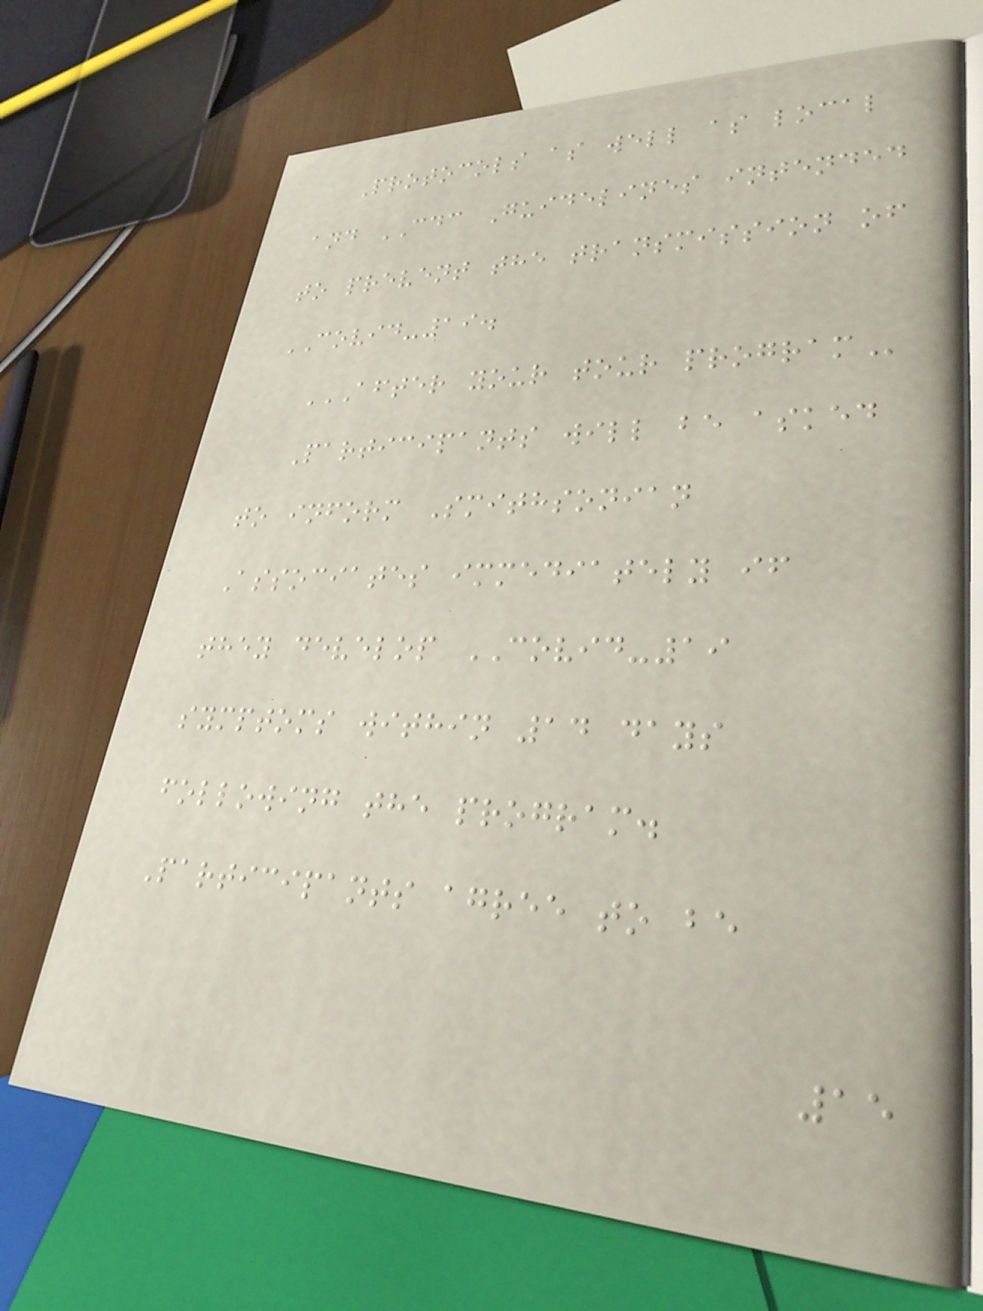Protocols as well as local
and CDC Guidelines intended
to prevent the transmission of
COVID-19.
AFTER YOUR TOUR PROGRAM
Participants will be asked
to inform Smithsonian
Associates immediately if
they develop COVID-19
symptoms within 14 days
following the program.
Participants agree to be
15
